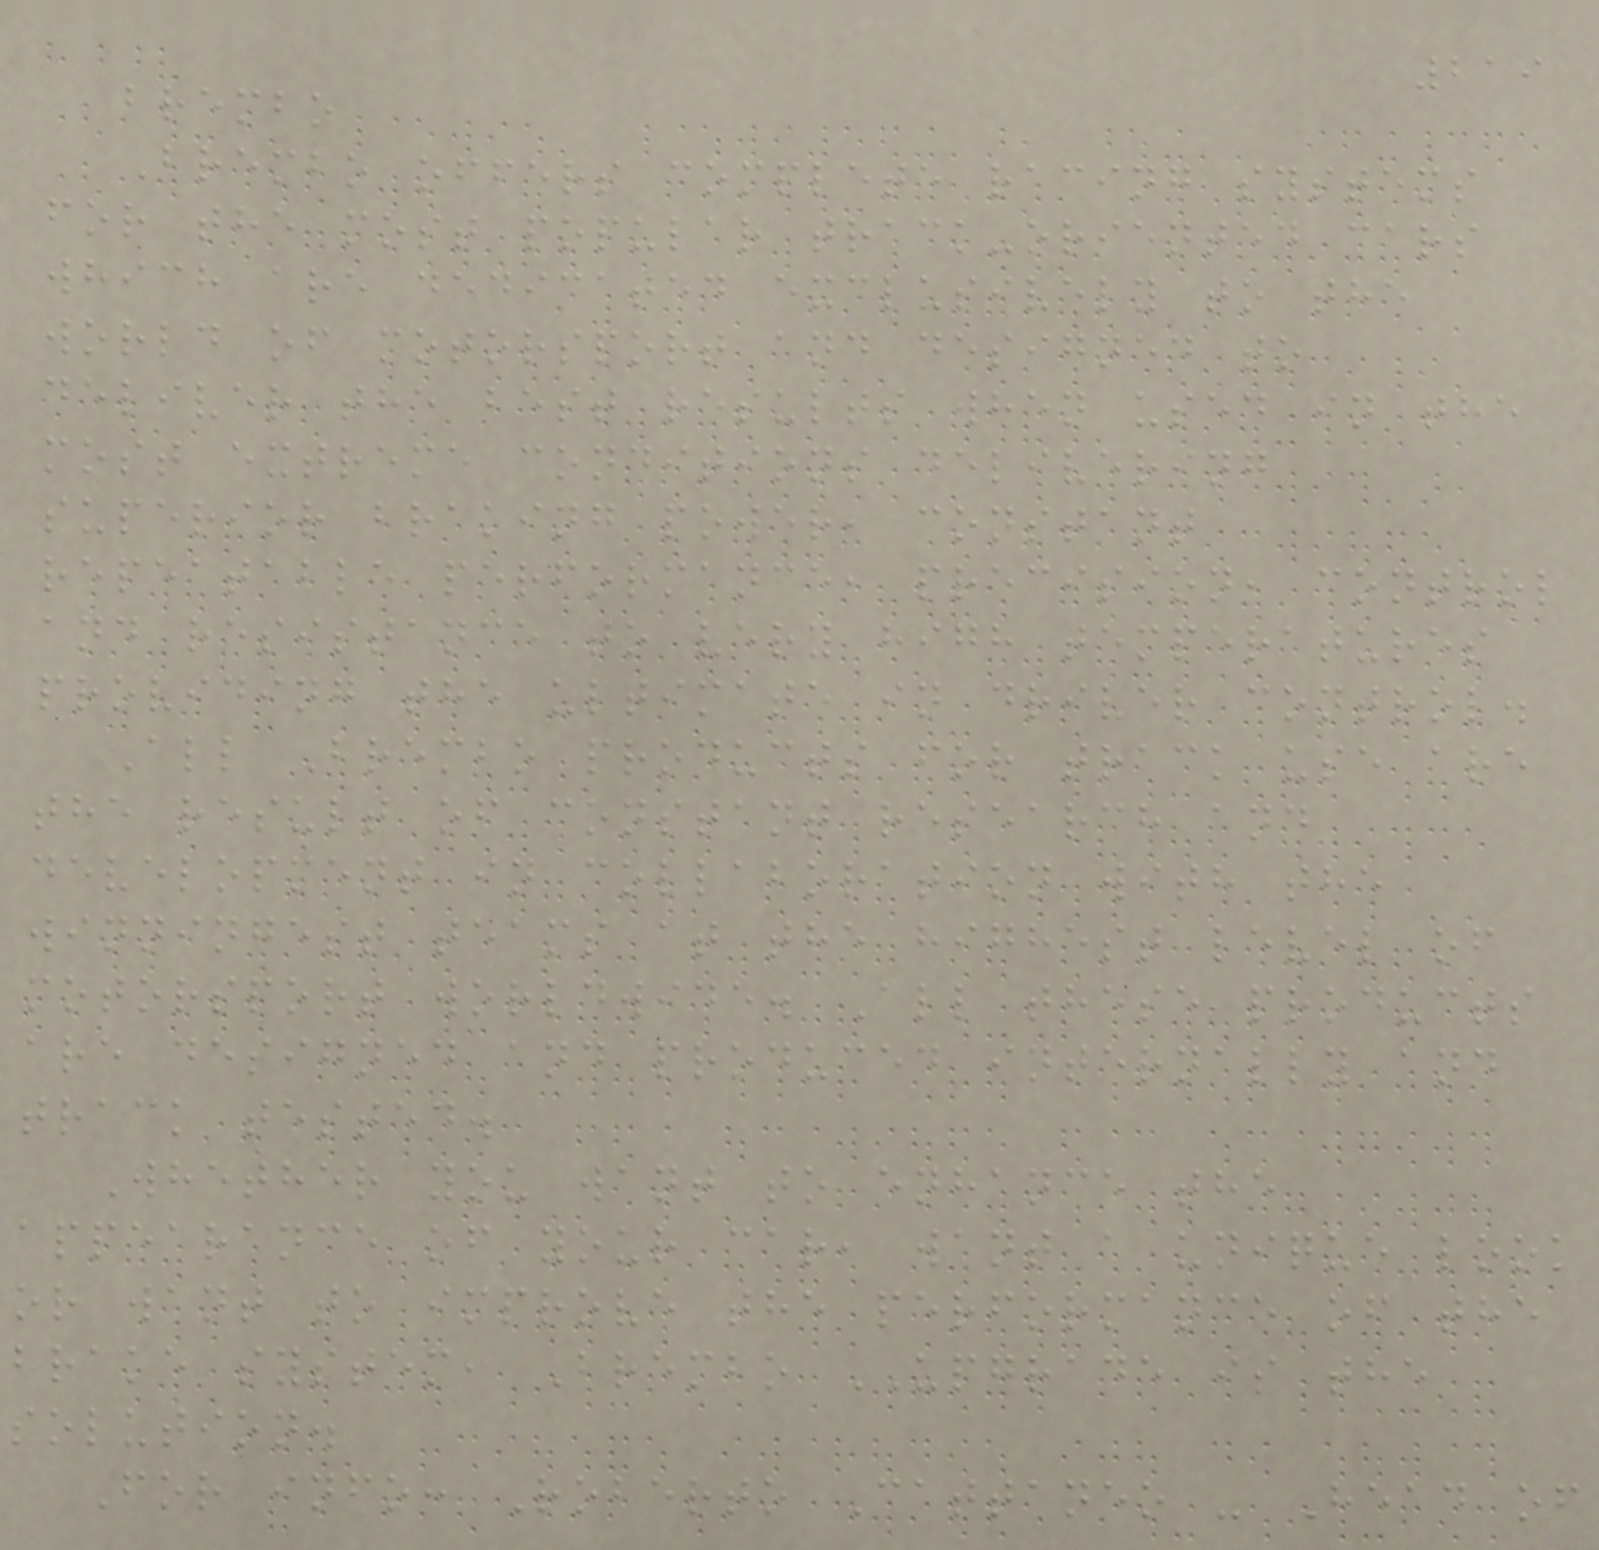219
brembo
Brembo offers complete racing systems
for the most popular track-oriented cars
which are dedicated exclusively to the
world of motorsport and designed to
deliver the best results when used in the
most extreme conditions delivering
superior braking power, constant
repeatable performance, precision, control
and resistance to very high temperatures
providing the ultimate in driver control.
All Brembo products for track use are
the result of constant research and
development in collaboration with the
winningest teams at the highest level of
motorsport worldwide. All these products
are designed and produced internally and
track tested.
Whether you want to enhance the
appearance of your car, want a unique look
or want to improve the performance of the
brake system, Brembo UPGRADE is the
solution.
For info: Roberto Cattaneo - Head of
